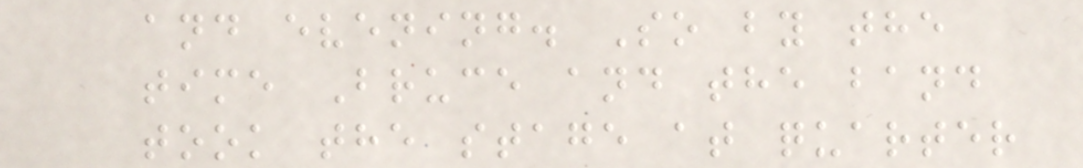and evening. So by the
time Bruce and the band
took the stage at quarter
